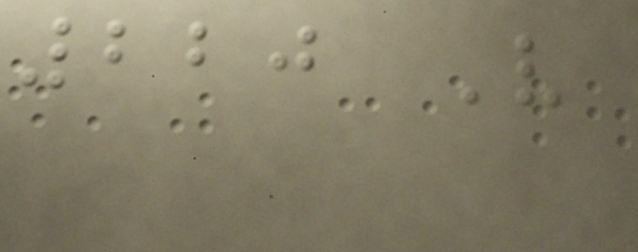220 V
